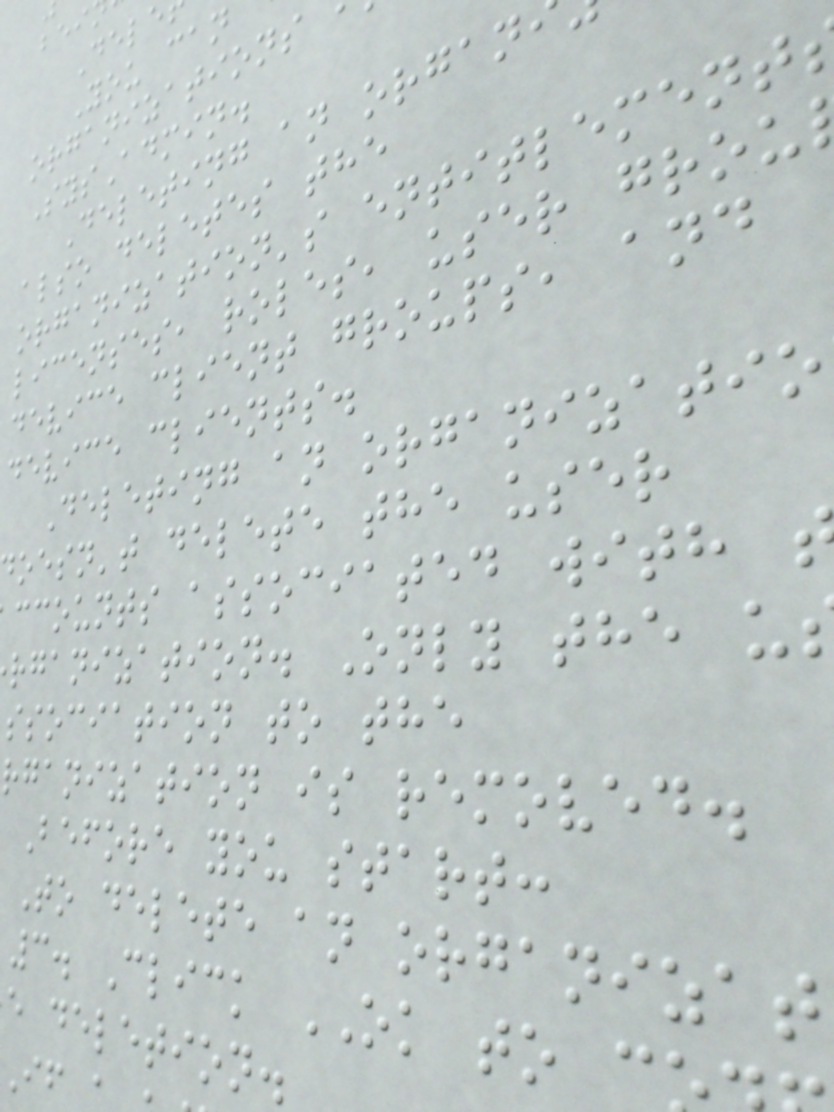You can
organizations
SysAdmin.
Deleting an organ
also deletes the
organization's entitlement
licenses, roles, user grou
device client groups, and
device clients.
Deleting an organizatio
oesn't delete the user
ccounts associated with
rganization. Only the u
ssociation to the
rganization is removed.
Before you start:
To delete an organizat
3. Click OK to c
e deletion.
